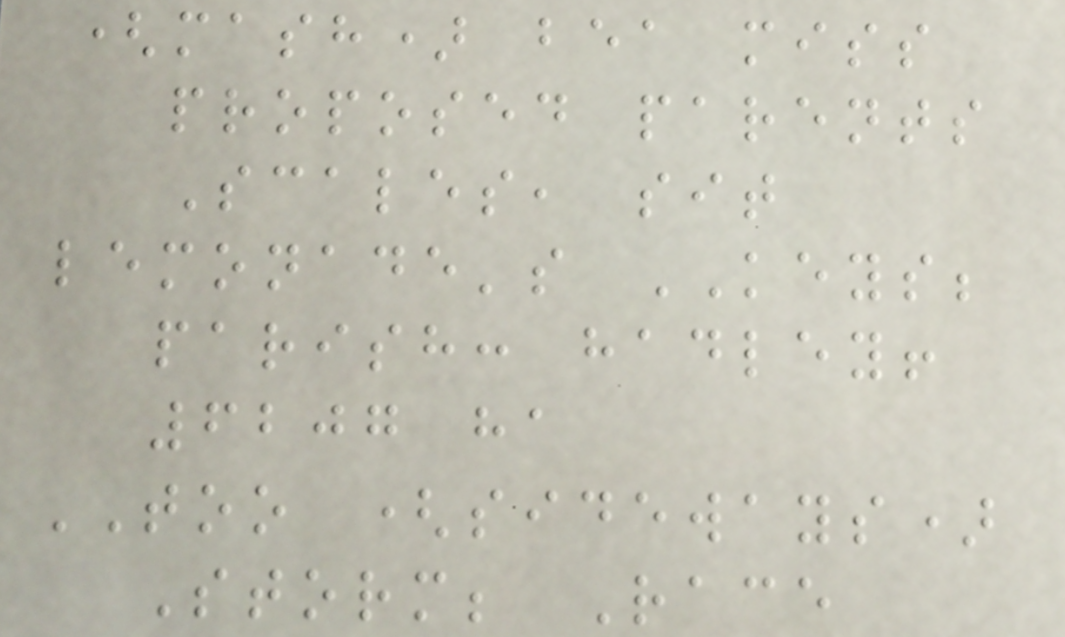(mash) bea miss
proposed parents
Scales, sit
lemonade's KEYS;
parish: hadley!
6207 ha
TOO (sideways)
Storm; Race
